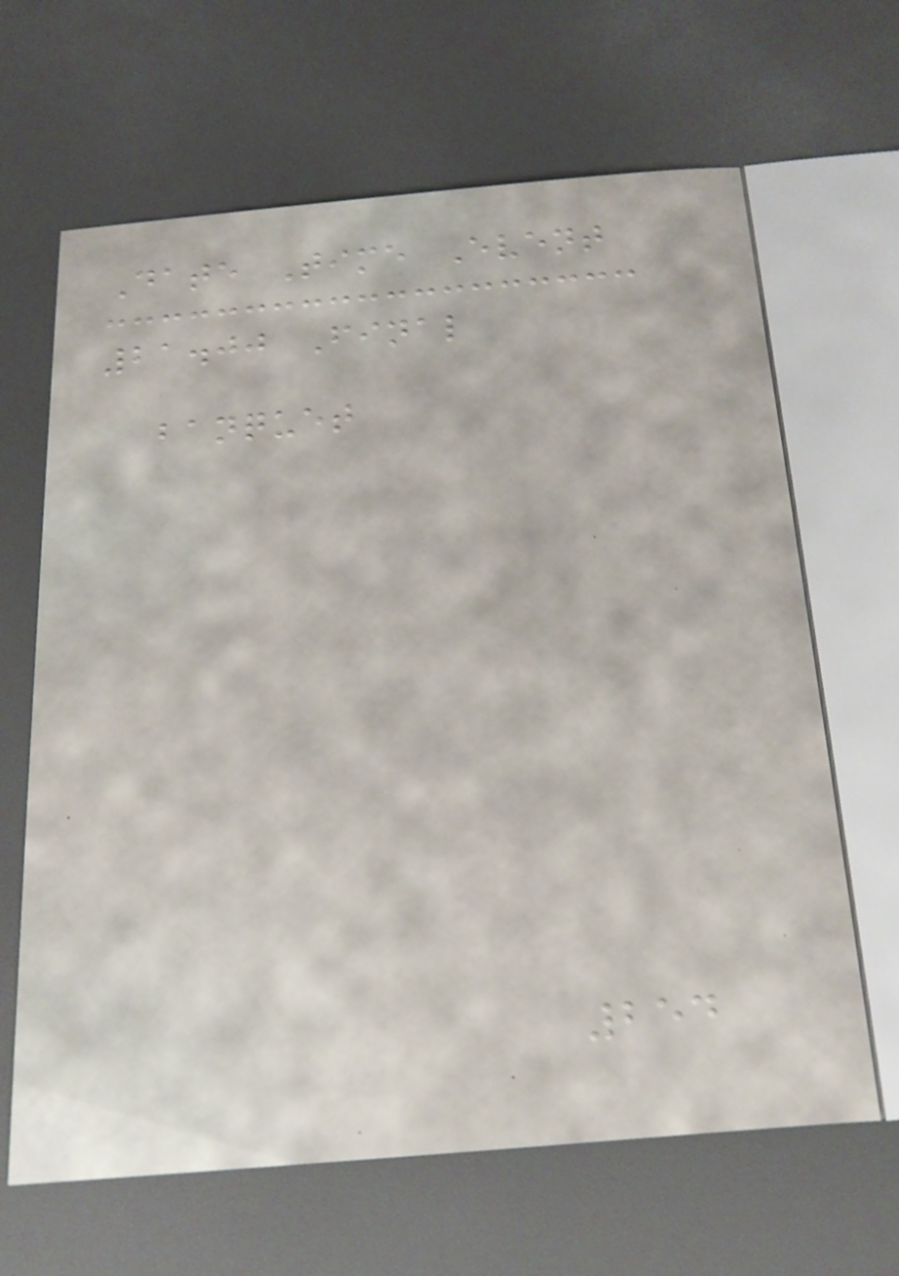Date Time Event
21.00 Final
banquet
254
